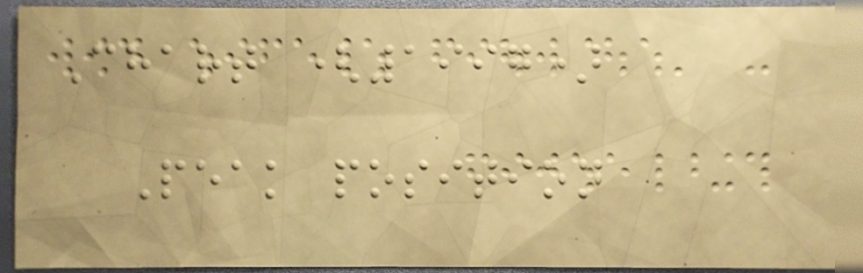Chart (1997)
Peak position
